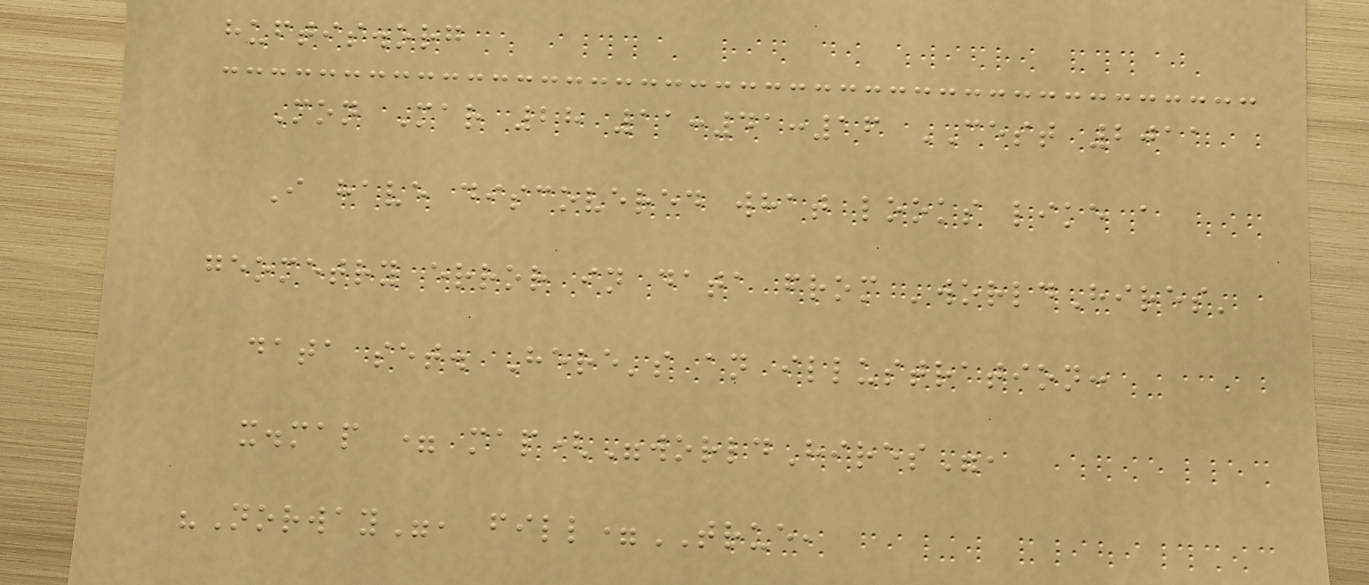huftis.org
Mon Mar 28 11:41:16 CEST 2011
I have discovered what looks like a
geometry error in data from 'worldHires'
data set. Here's an illustration:
x.map = map("worldHires",
"Norway", fill=TRUE,
